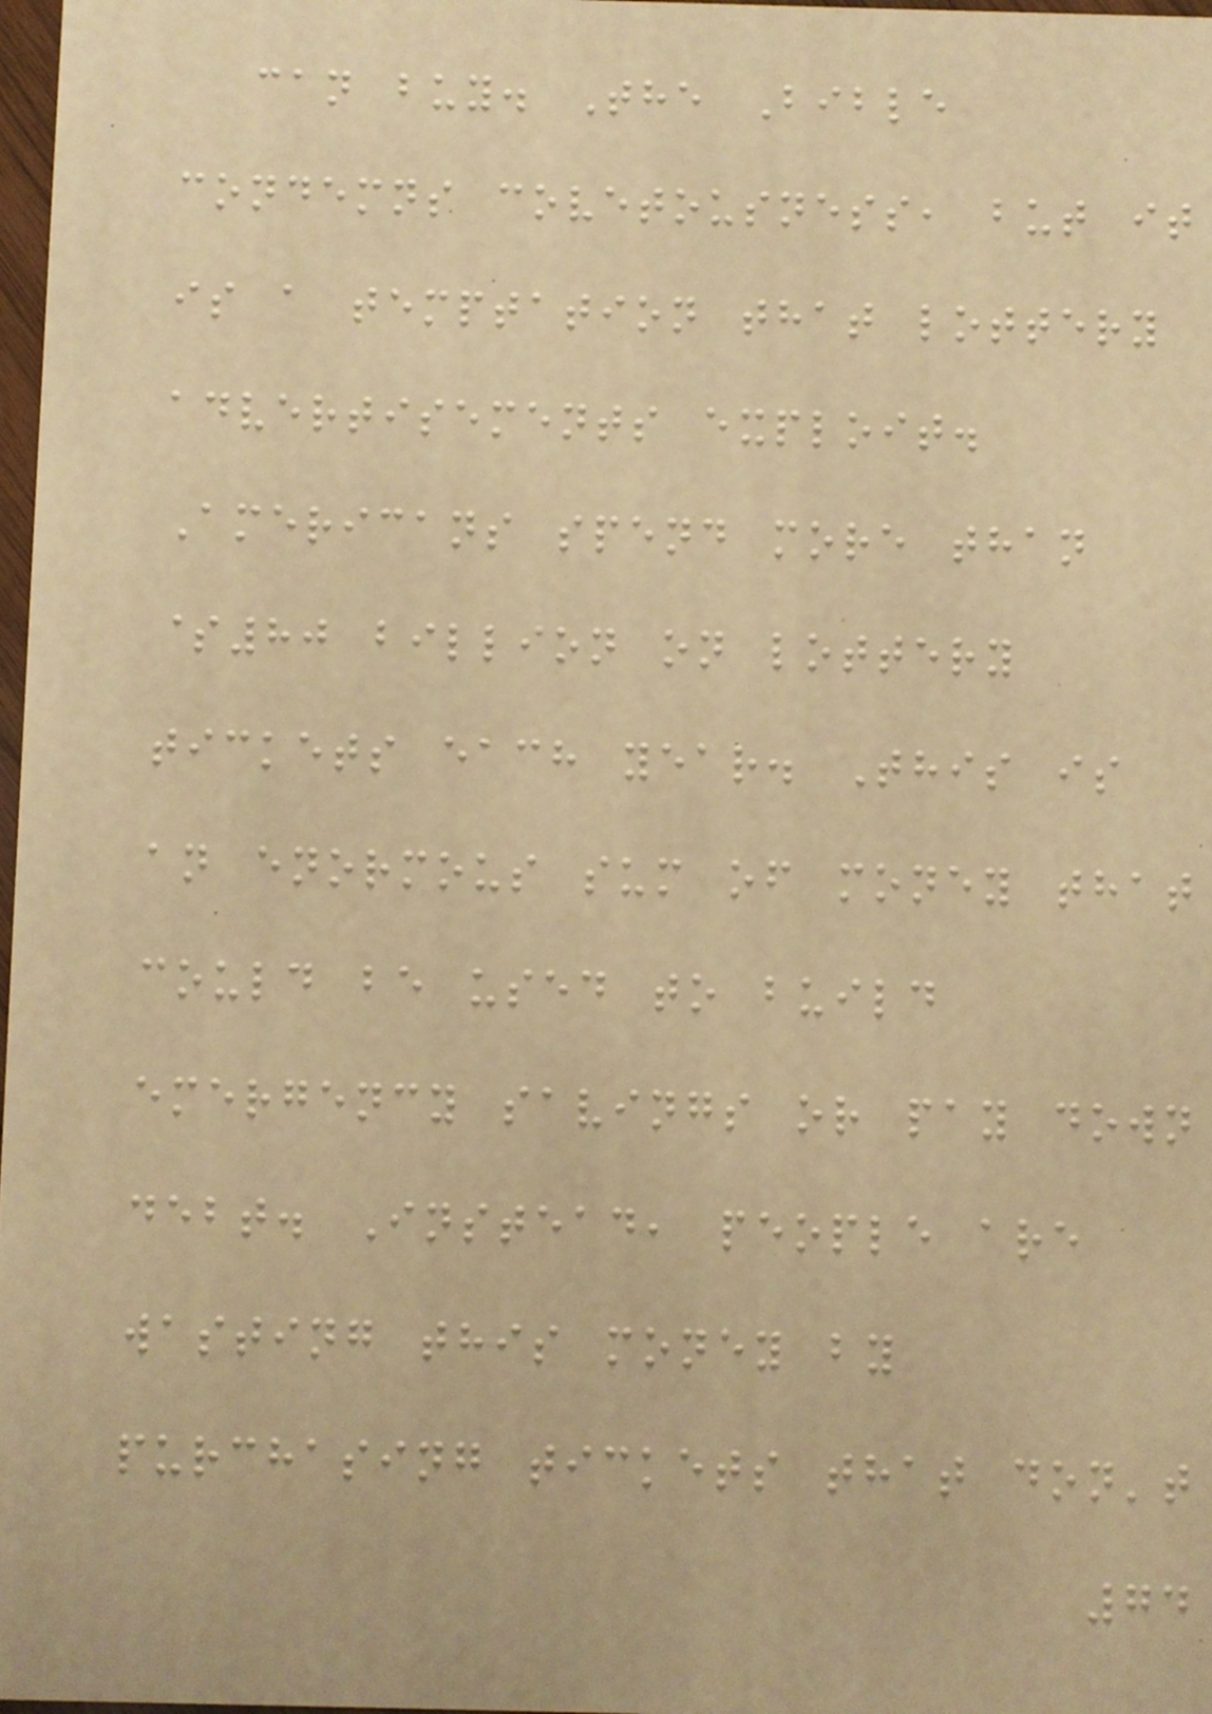can buy. The Bible
condemns covetousness, but it
is a temptation that lottery
advertisements exploit.
Americans spend more than
$80 billion on lottery
tickets each year. This is
an enormous sum of money that
could be used to build
emergency savings or pay down
debt. Instead, people are
wasting this money by
purchasing tickets that don't
74
